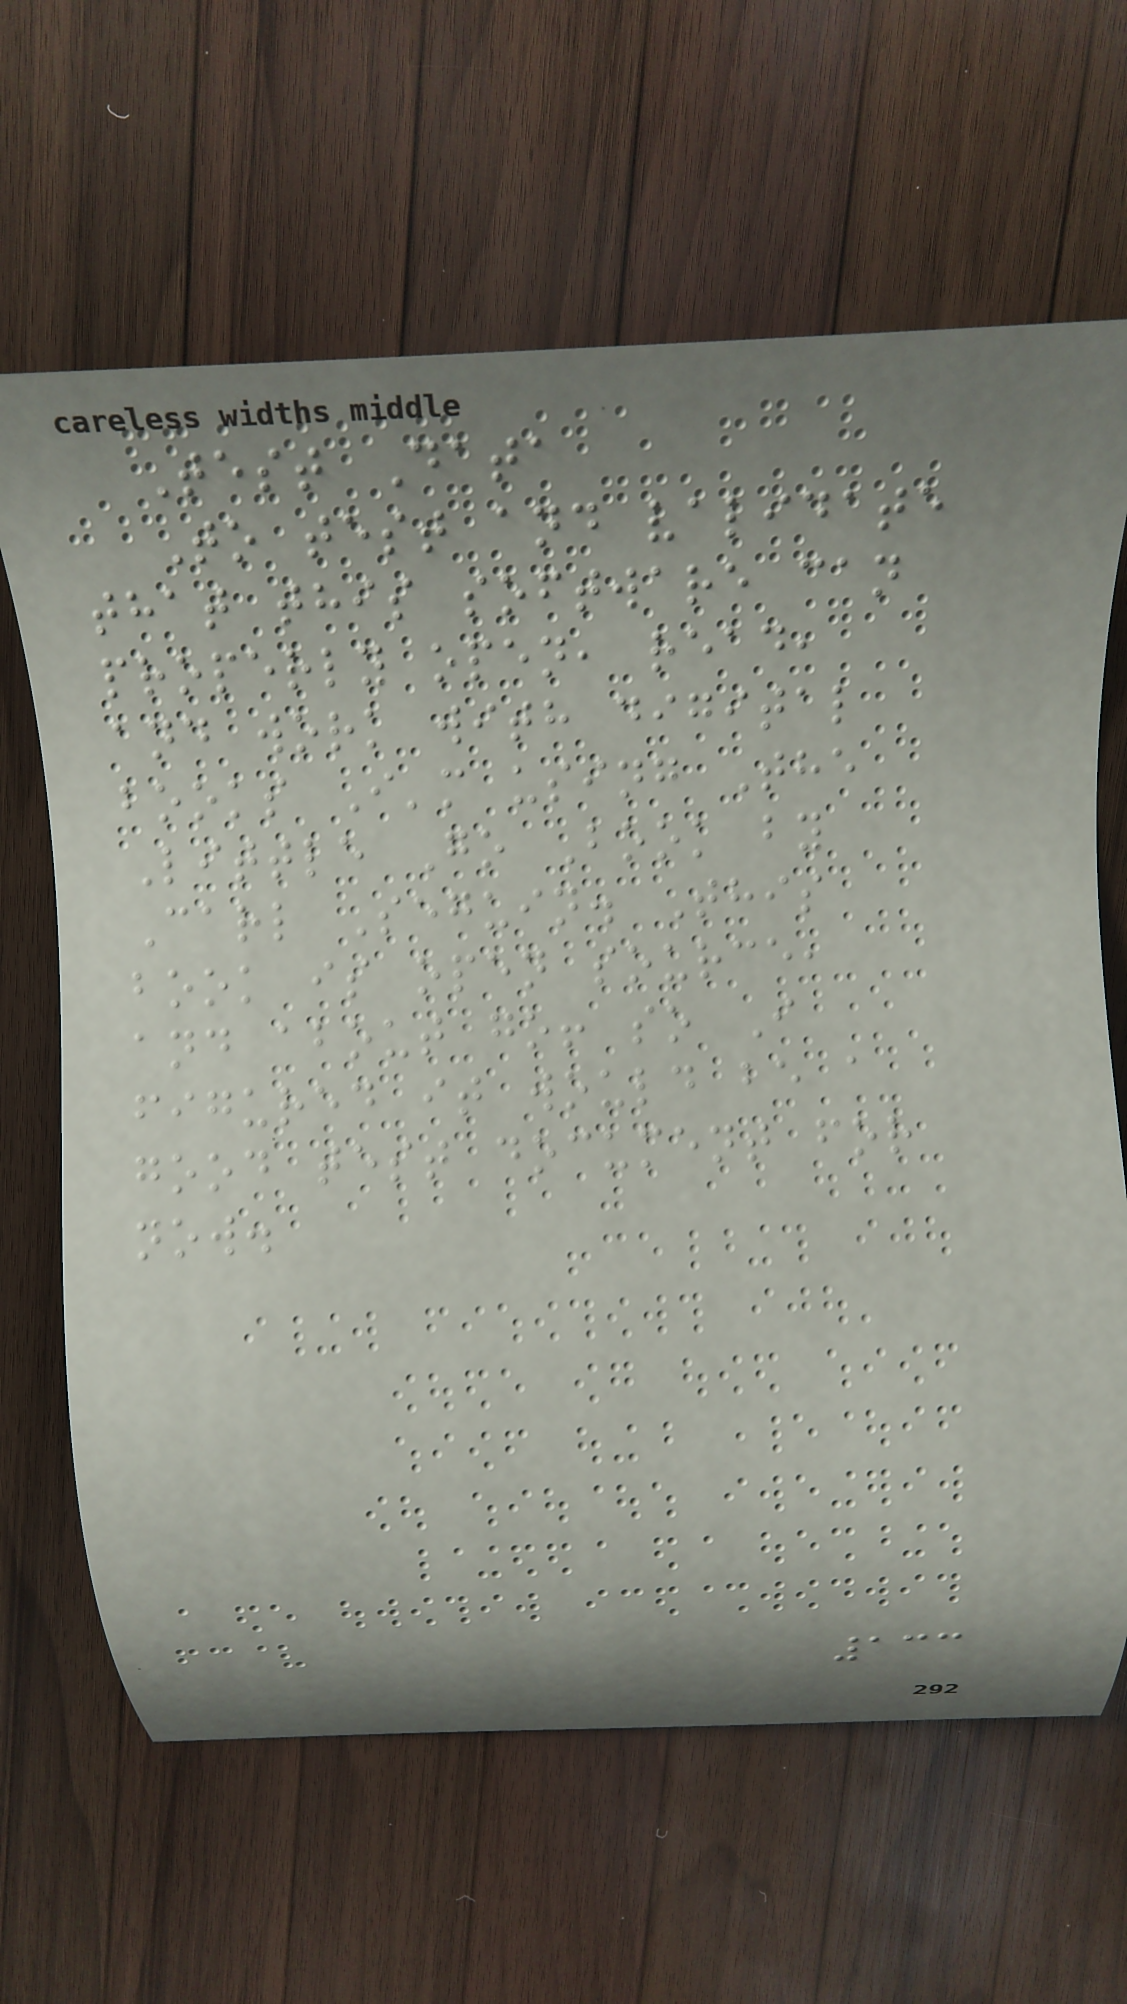Test Data
To test and validate
that this software can
properly open, read,
and work with digital
books I'm using The
Little Go Book by
Carl Seguin. This
book is open source,
and about go! so I
figured it would be a
good test document for
now.
133
